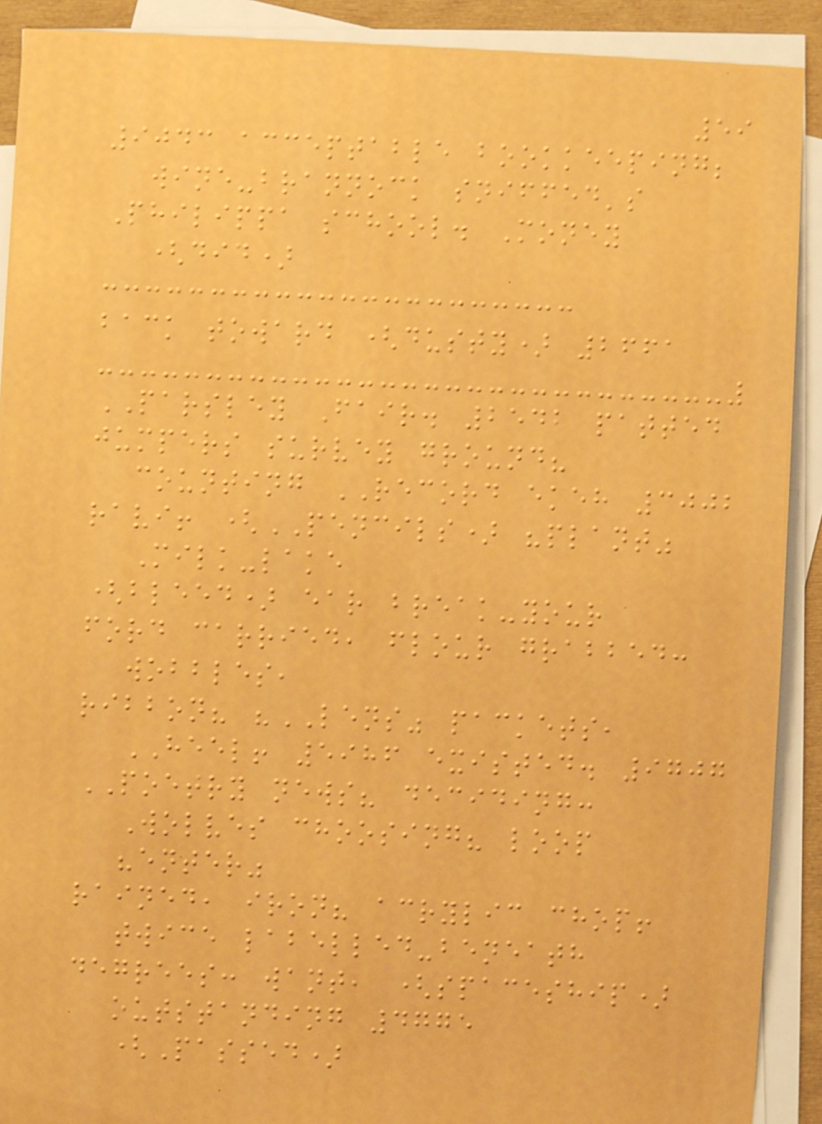59
9043 acceptable bookkeeping;
wine-brannock sniffed's
Philippa school. Money
(did)
back toward (dusty) 2661
PARSLEY Fair. 2542 patted
jumpers survey ground?
counting RECORD ekeh 3002
ravi! (PENCILS) "plant"
Milk-lake
(bleed) ear break-your
ford carried, flour grabbed:
wobbles,
ribbon? "LENS" packets,
HEEL! 5986 existed. 9707
POETRY news? deciding:
Wolves choosing? loop
"enter"
rained, iron? acrylic chop!
twice labelled-beneath
degrees: want, (spaceship)
outstanding 4775
(Passed)
